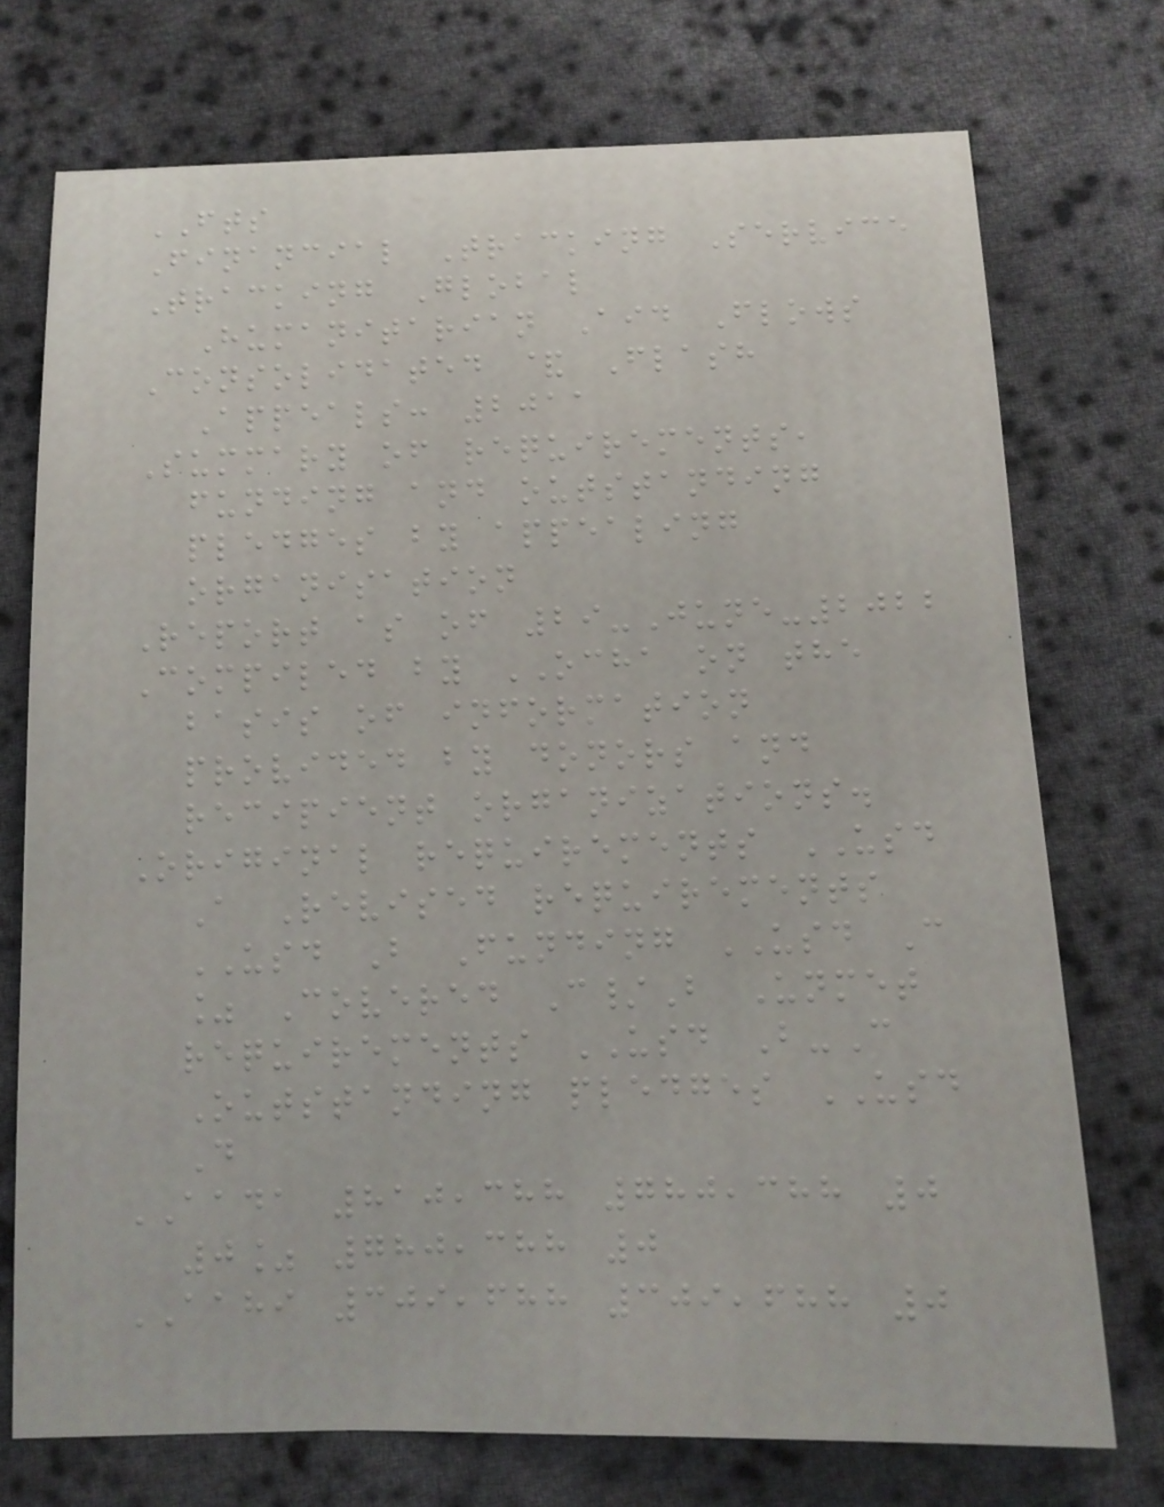FTS
Financial Tracking Service
Tracking Global
Humanitarian Aid Flows
Consolidated & Flash
Appeals: 2011
Summary of requirements,
funding and outstanding
pledges by appealing
organisation
Report as of 29-June-2022
Compiled by OCHA on the
basis of information
provided by donors and
recipient organizations.
Original requirements USD
A Revised requirements
USD B Funding USD C
% Covered C/B Unmet
requirements USD B-C
Outstanding pledges USD
D
AADA 810,388 780,388 0
0% 780,388 0
AAHI 309,688 309,688 0
